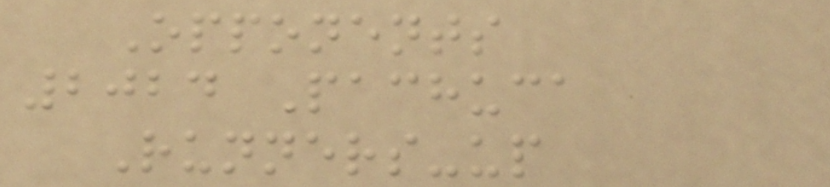Opponents
2024 Pachuca
Runners-up
